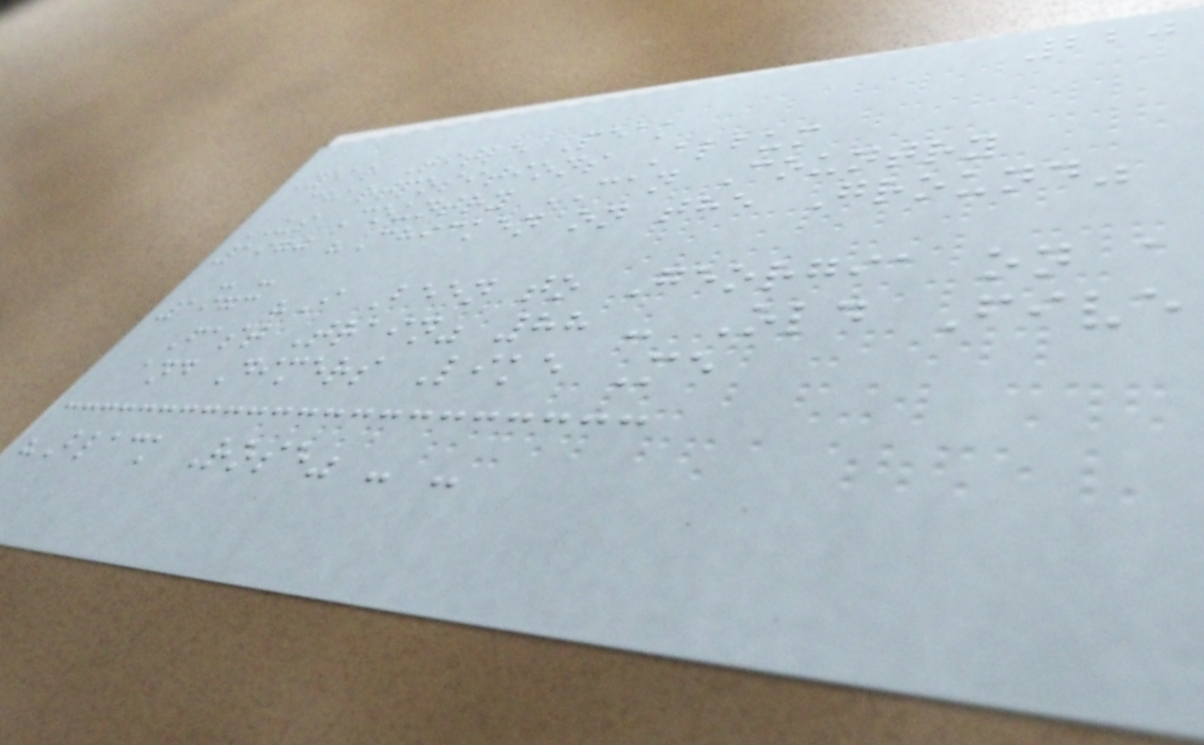220
Year Title Peak
chartpositions Album
US Country CAN Country
1970 "Chicken on the Ground"
- -
1973 "I Been to Georgia on a
Fast Train" 88 - Old Five
and Dimers Like Me
"Black Rose" - -
